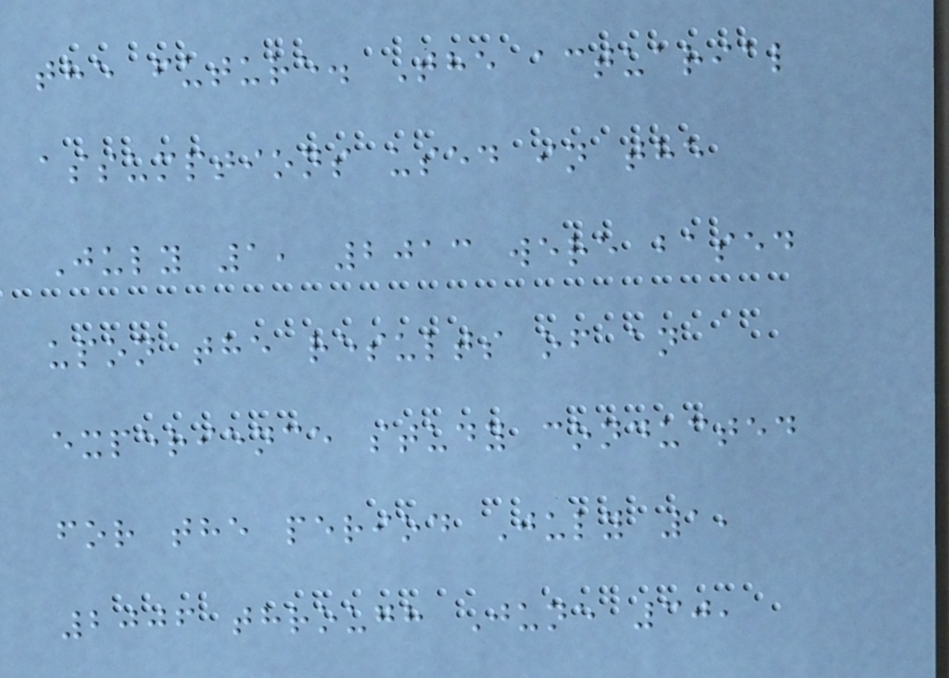the future. The actuarial
assumptions used in the
July 1, 2013 were based
upon the results of an
experience study conducted
for the period July 1,
2006 through June 30,
